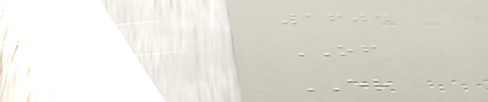1604
OF
ER
